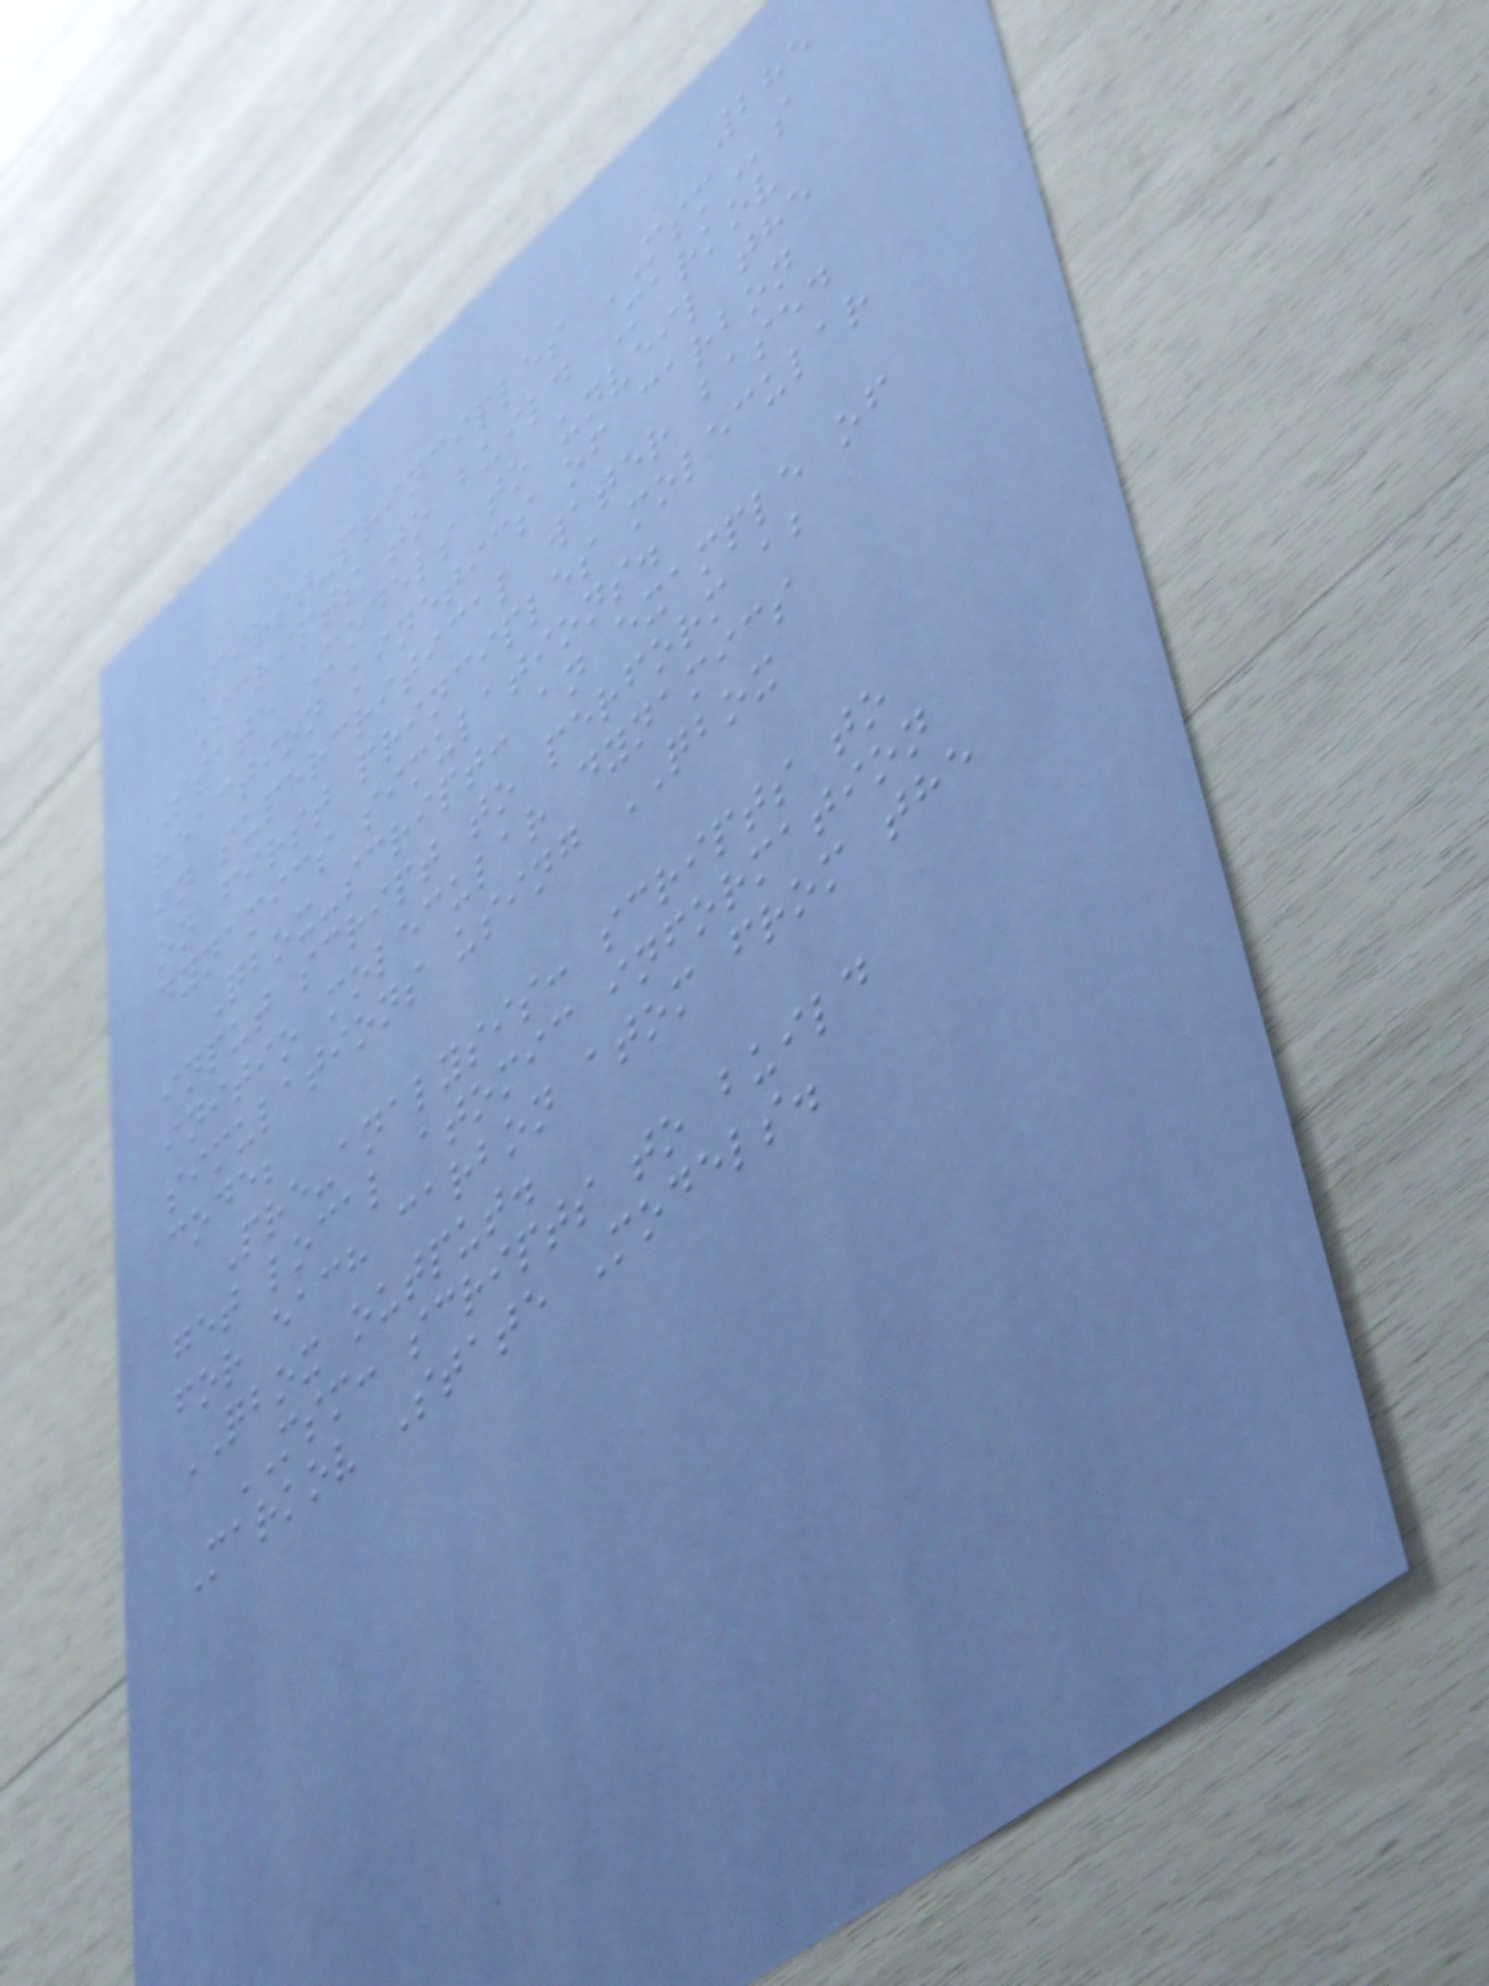285
First-principles MSMs
Scripts to build Markov
State Models to unveil the
reaction kinetics of carbon
in supercritical water based
on first principles molecular
dynamics simulations.
Qbox-script: an example of
input script to perform ab
initio molecular dynamics
simulations using QBOX
code;
Pre-analysis: scripts to
get local atomic information
for each carbon atom from the
QBOX output.
MSM: scripts to build
Markov State Models.
